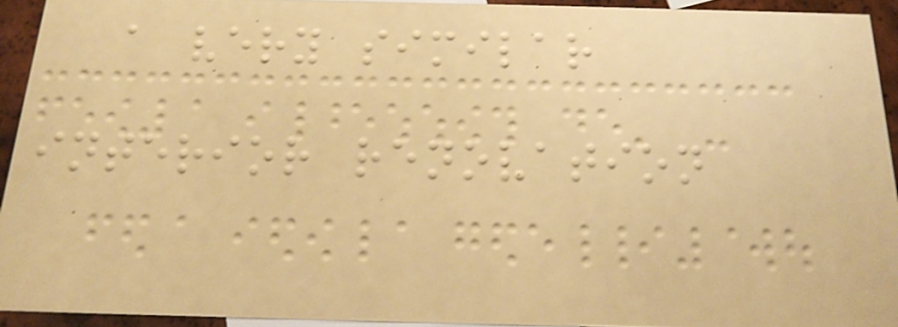a very similar
interior renovation
